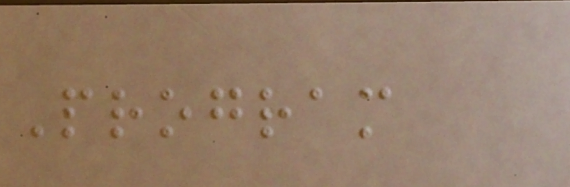Program
